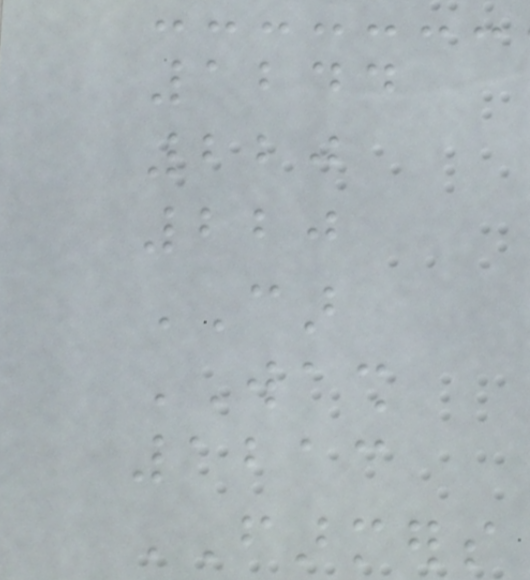1244
220
220
CAR
WASH
1213
FARMERS
